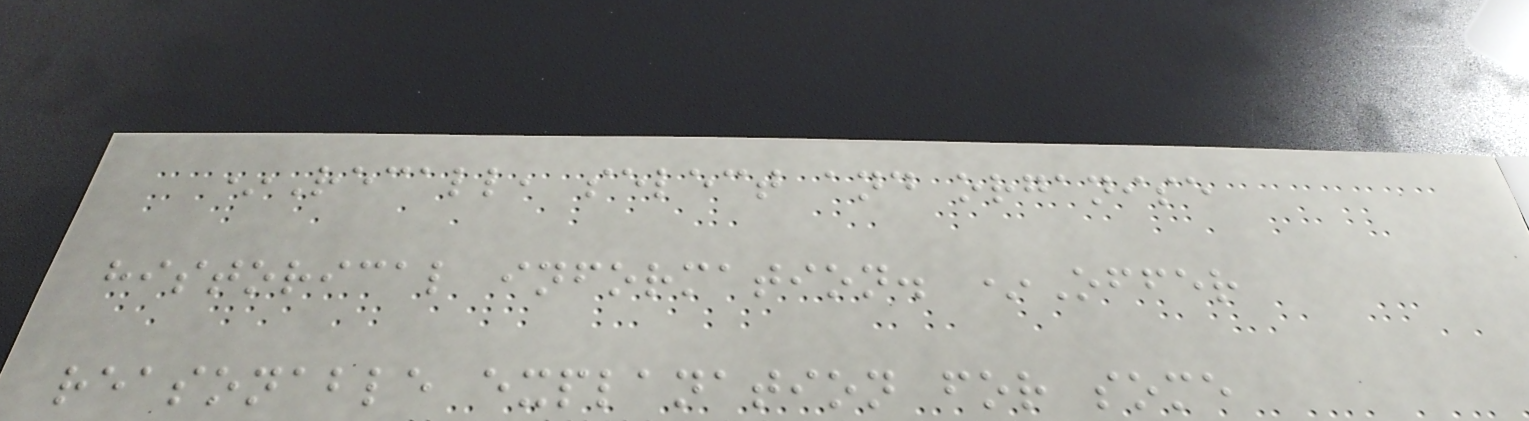*Recall, select and organise
historical information. *Offer
reasonable explanation for some
